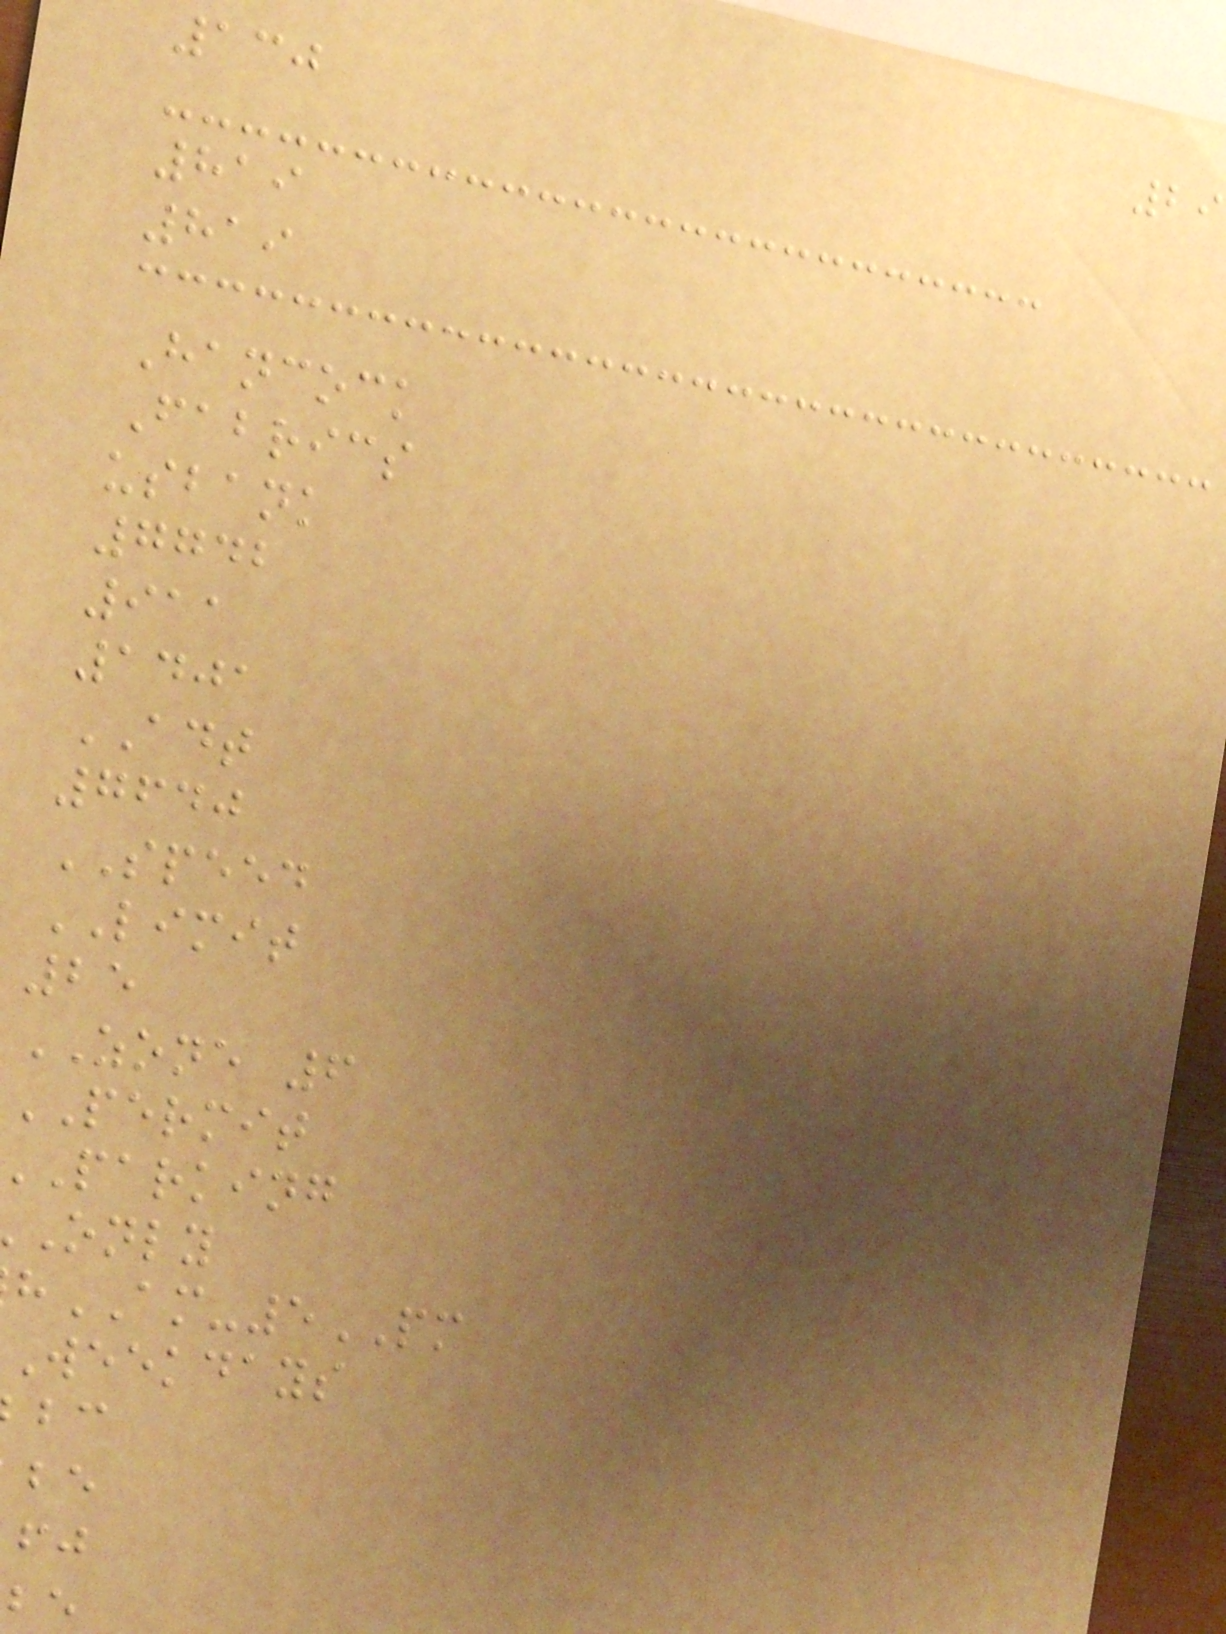130
819
819
Hancock
Fabrics
usbank
7742
911
1401
ADT
7640
SPEED
LIMIT
25
ZONE 6
PERMIT
parking
only
AM-5PM
weekdays
